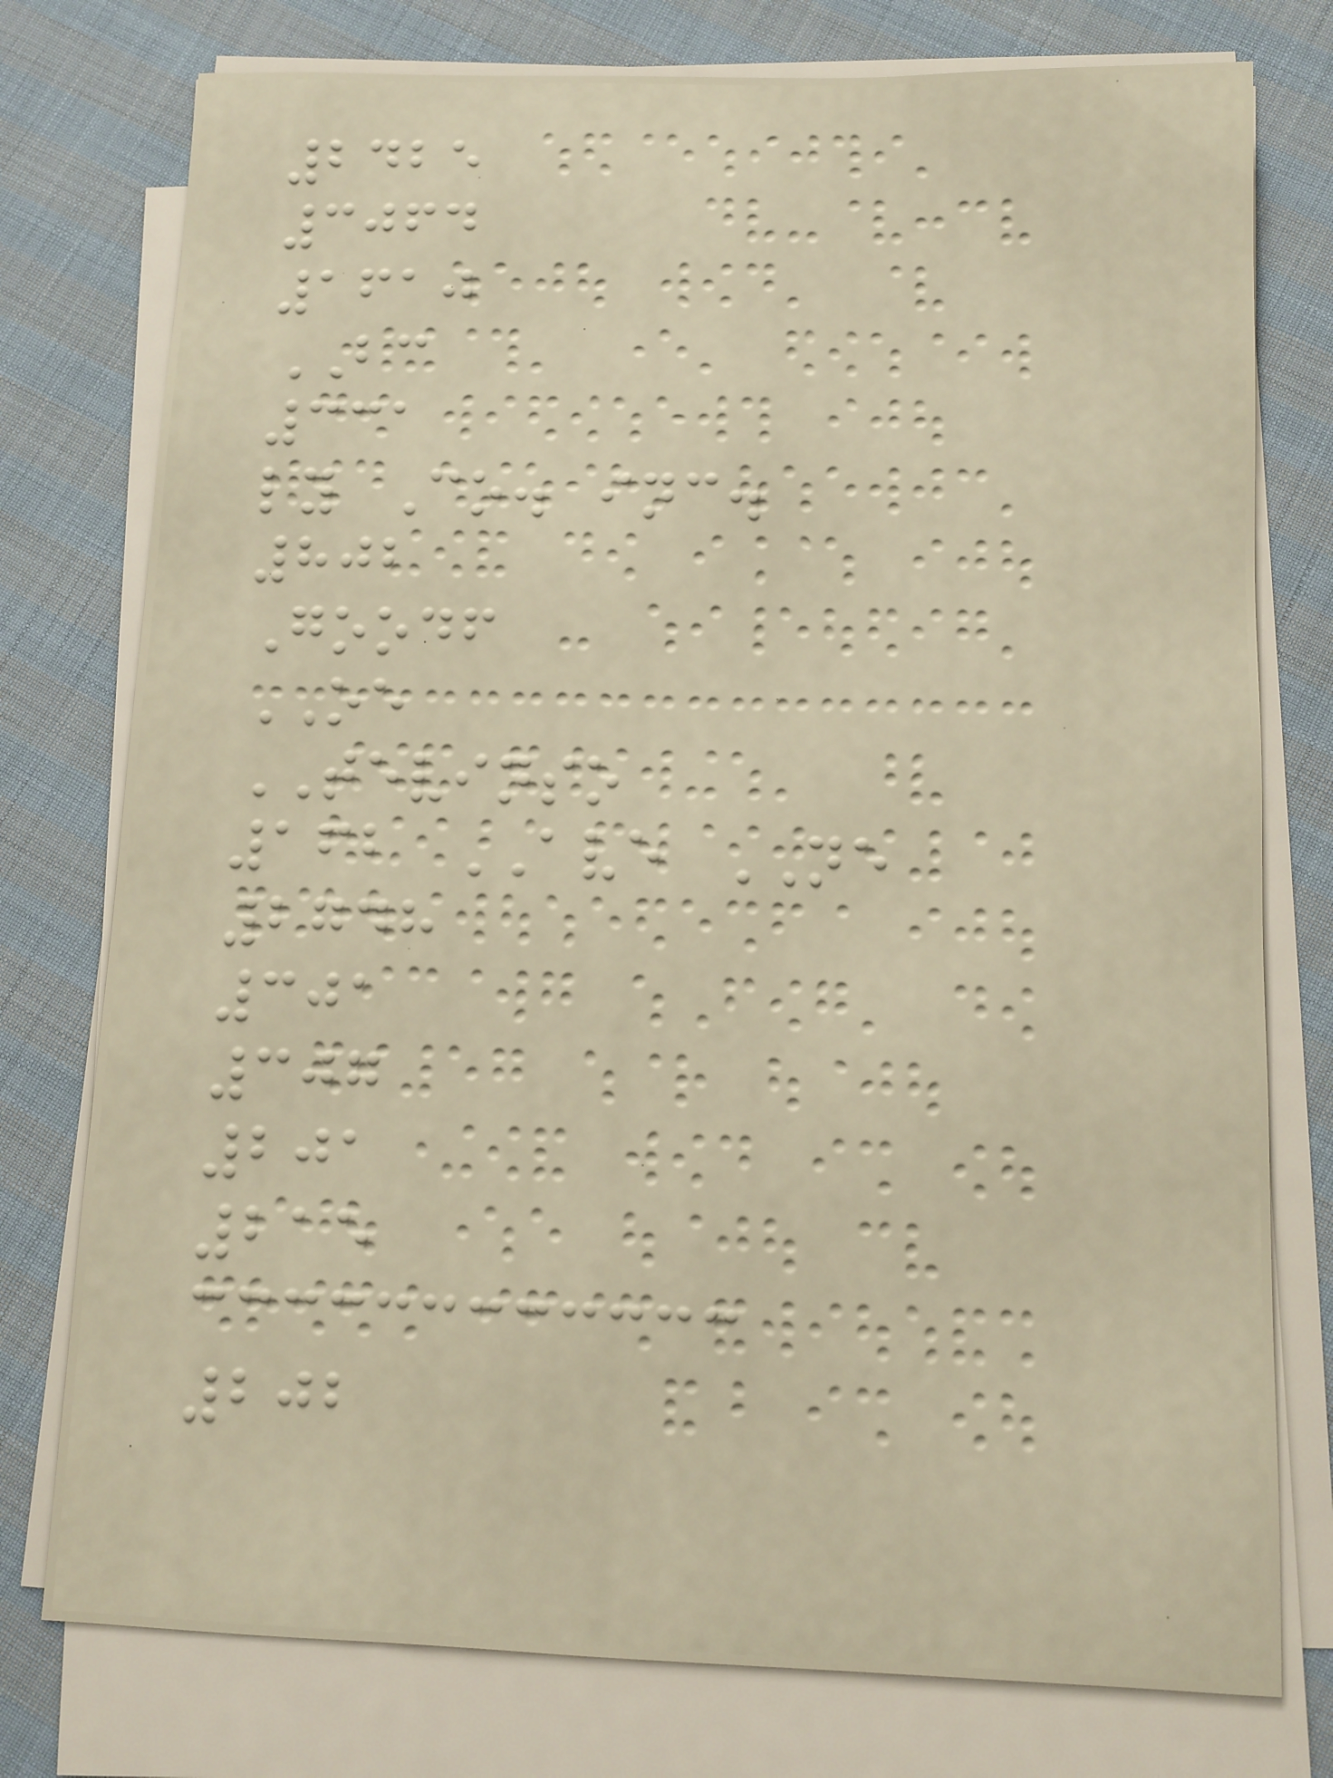2425
3064
1610
BC
331
ly Co. inc.
802
Goodf
OE
TEVINSO
162 AVE NE
2748
301
307
201
215
202
